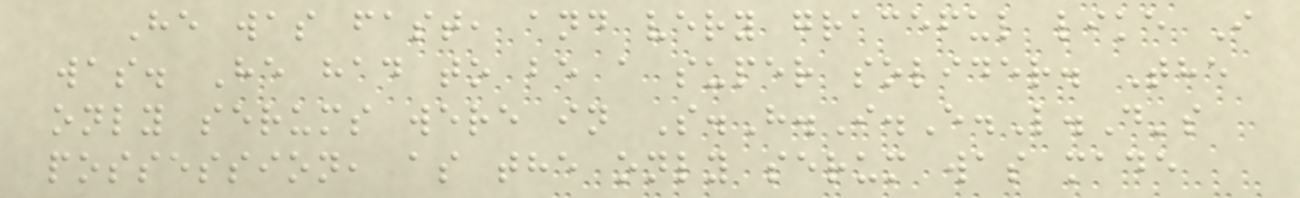He was fast, and very graceful like I
was. He had to be a super solider. The
only serums were in S.H.I.E.L.D's
possession, as the only serum was made
